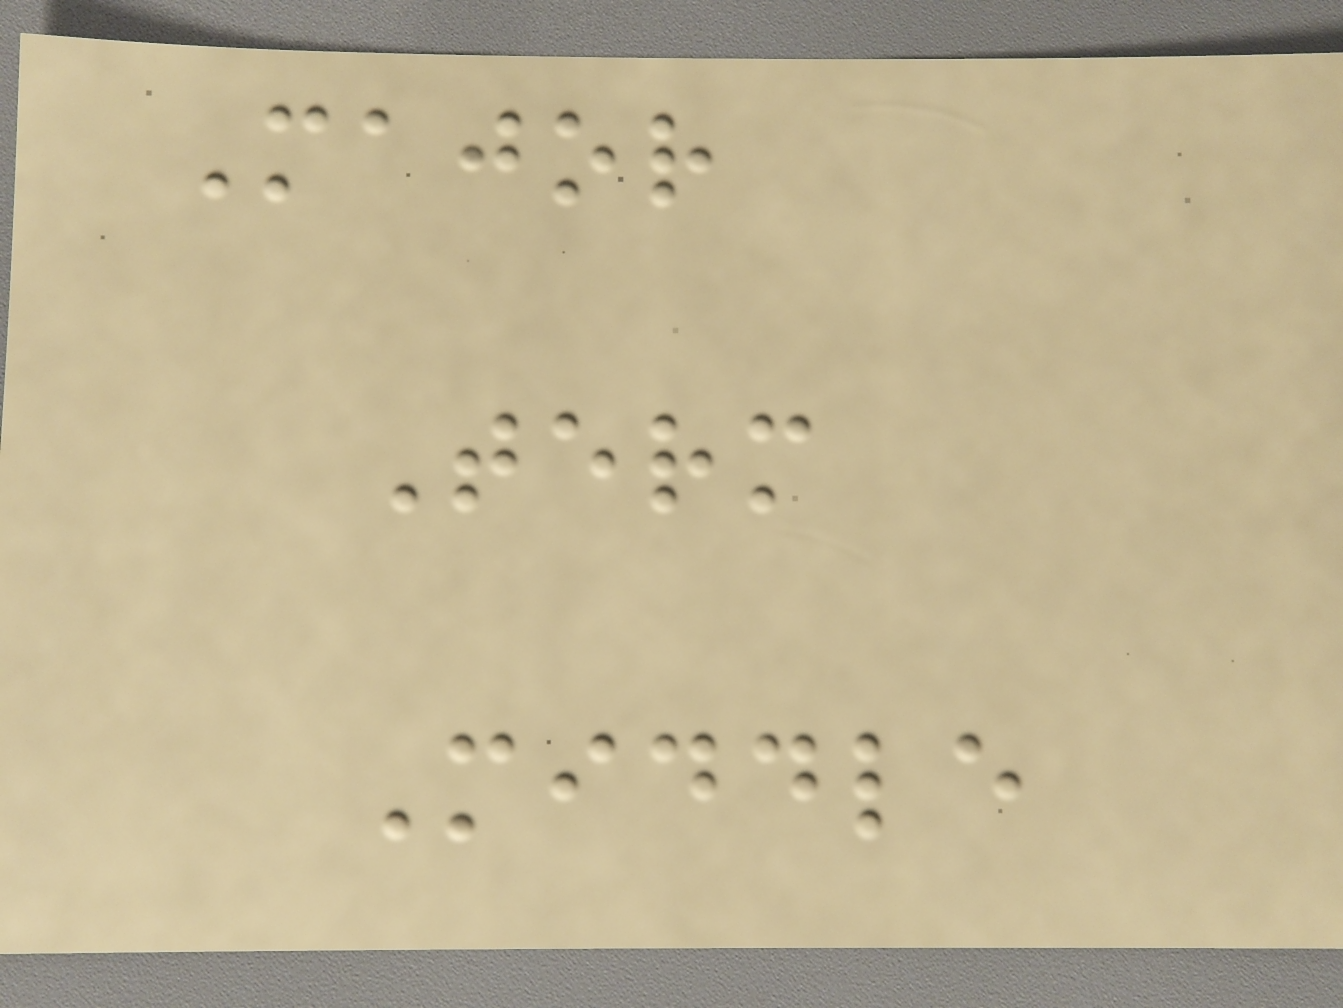Major
Term
Middle
